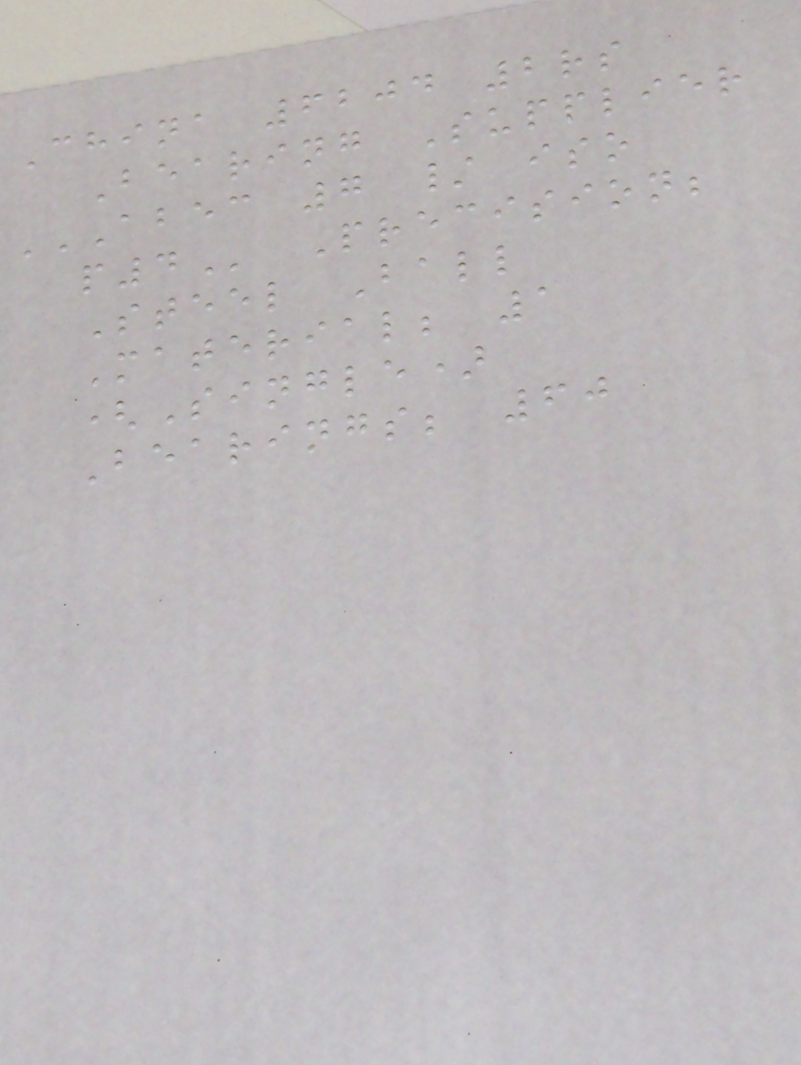China 6204 2rs
Bearing Supplier
ABEC 7 / ISO
P4 Precision;
Steel Ball
Material; 1
(Single)
Bearings; 60
